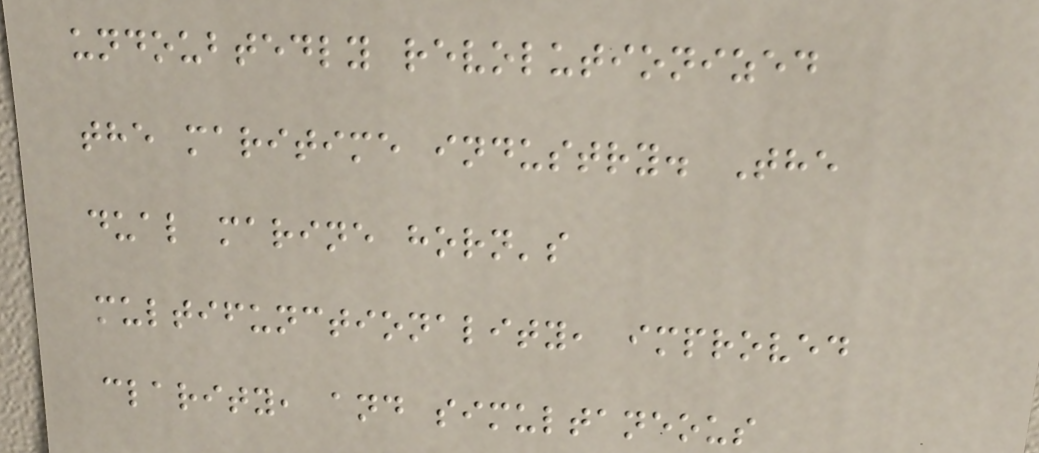undoubtedly revolutionized
the maritime industry. The
dual marine horn's
multifunctionality, improved
clarity, and simultaneous
